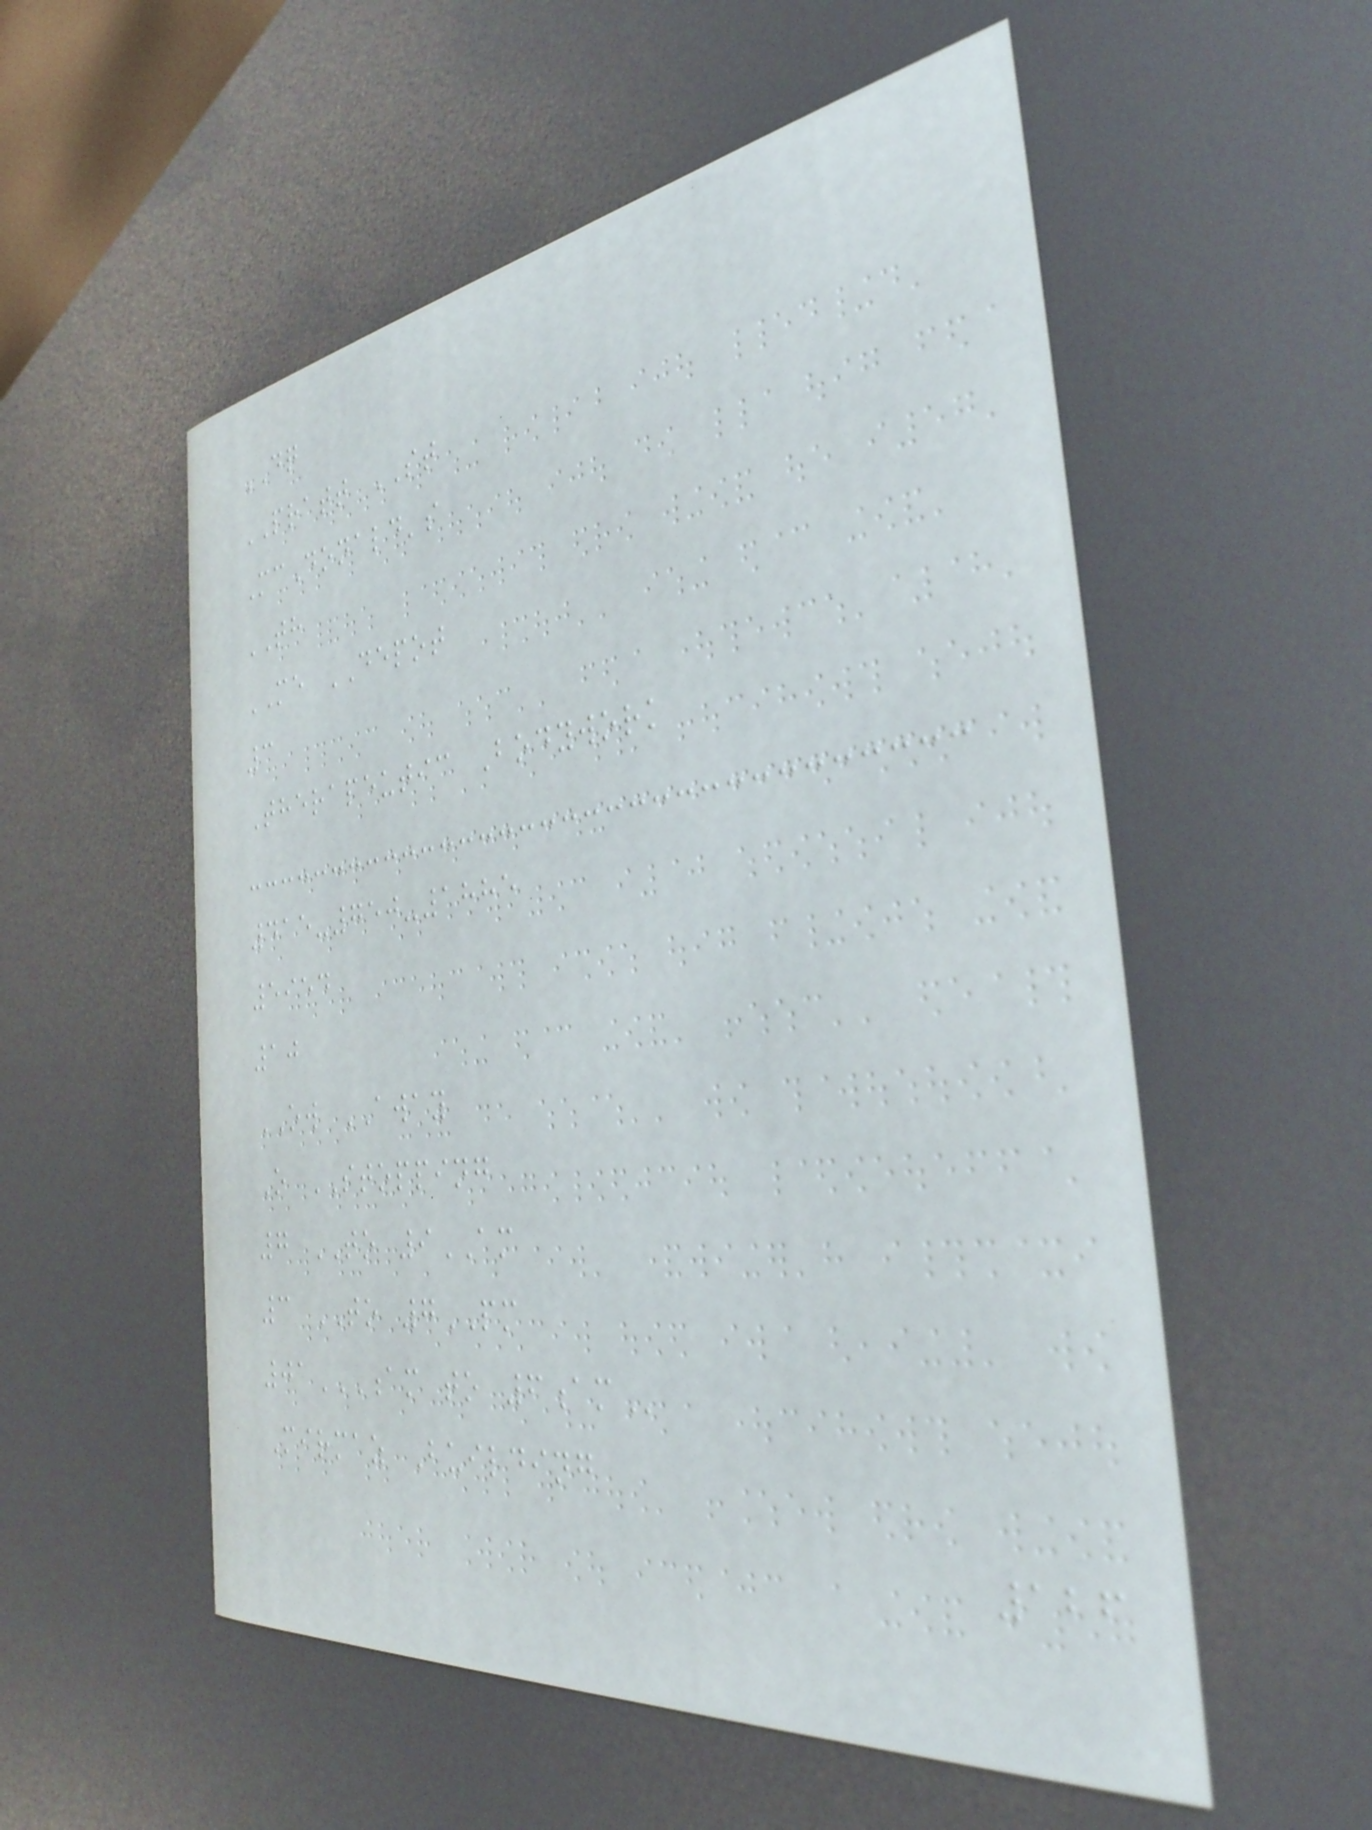DQ
PRATT ST
McDonald's
TH
ME DEPOT
3
Therapeutic Bodywork
415-750-1885
5954
10
OW AWAY
O STOPPING
7 TO 9AM
3 TO 7PM
01AM TO 6AM
Mirmaz Building
126
